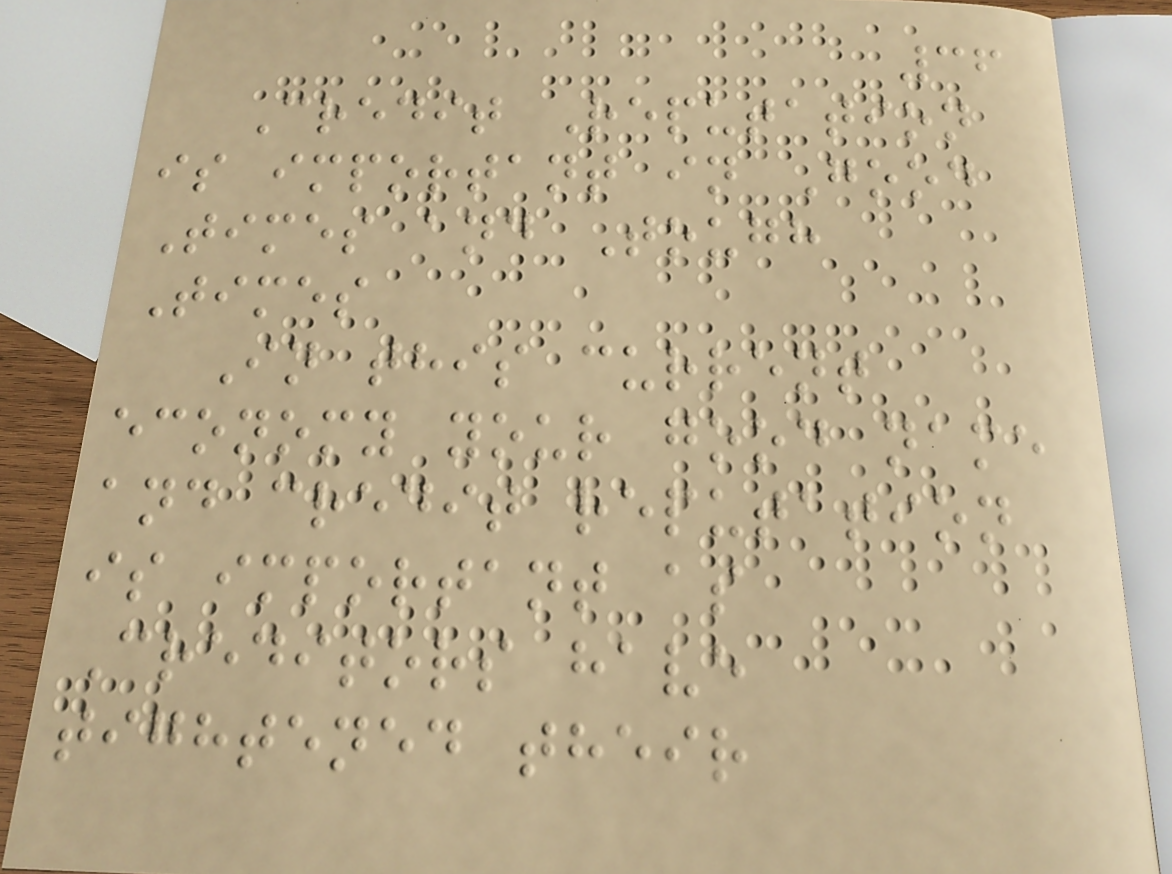36
Credit Reputation
is important in Good
Times and Tough
Times
In this current
economy your good name
and credit reputation
is important as
Creditors have
tightened their
